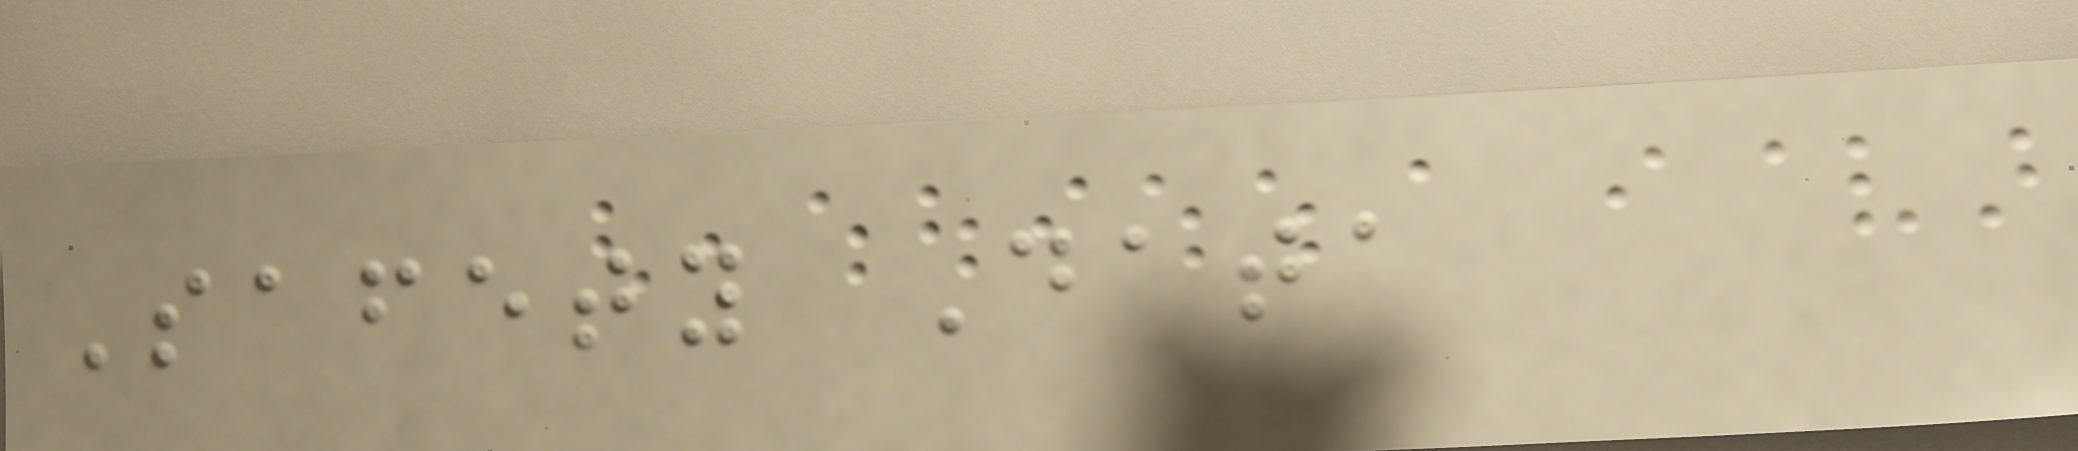Safety Data
